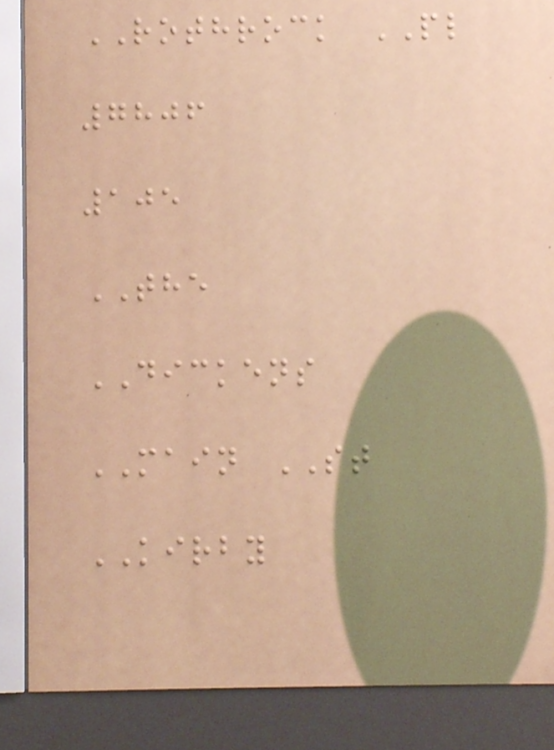ROTHROCK PL
7806
105
THE
DICKENS
MAIN ST
KIRBY
